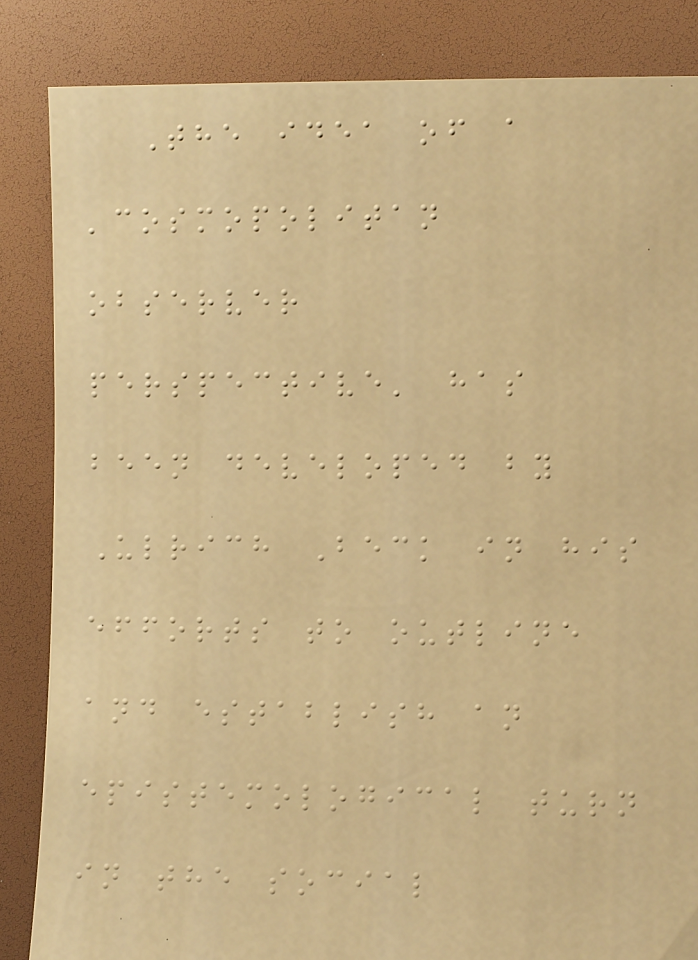The idea of a
'cosmopolitan
observer
perspective' has
been developed by
Ulrich Beck in his
efforts to outline
and establish an
epistemological turn
in the social
